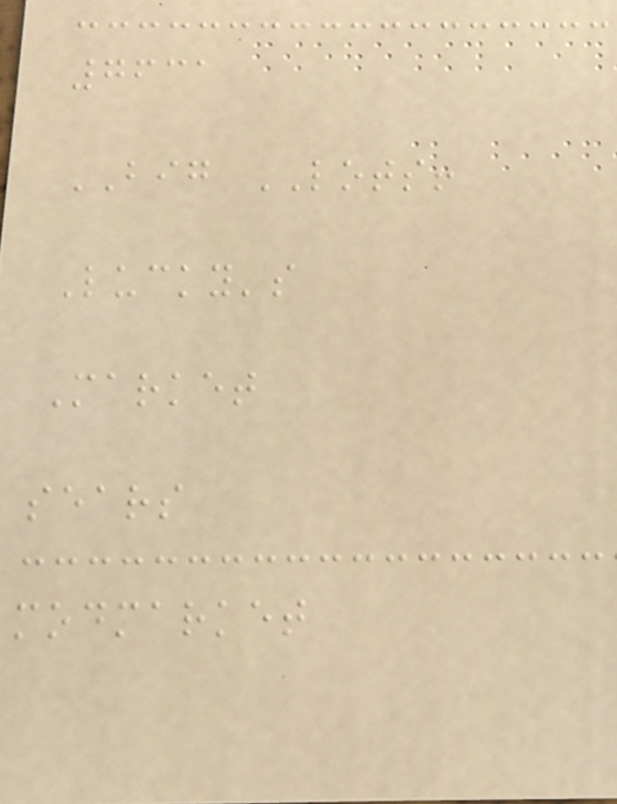7631
BIG LOTS!
Lucky's
Market
sears
modmarket
